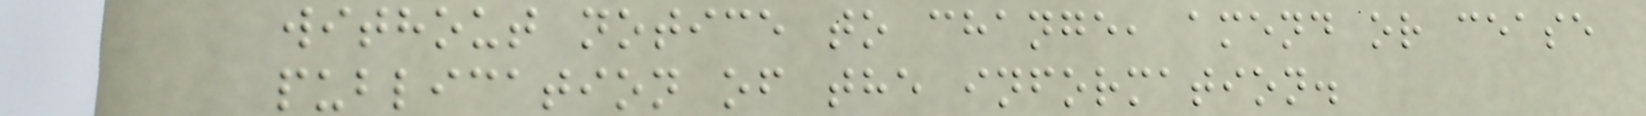without notice to change, amend or cease
publication of the information.
